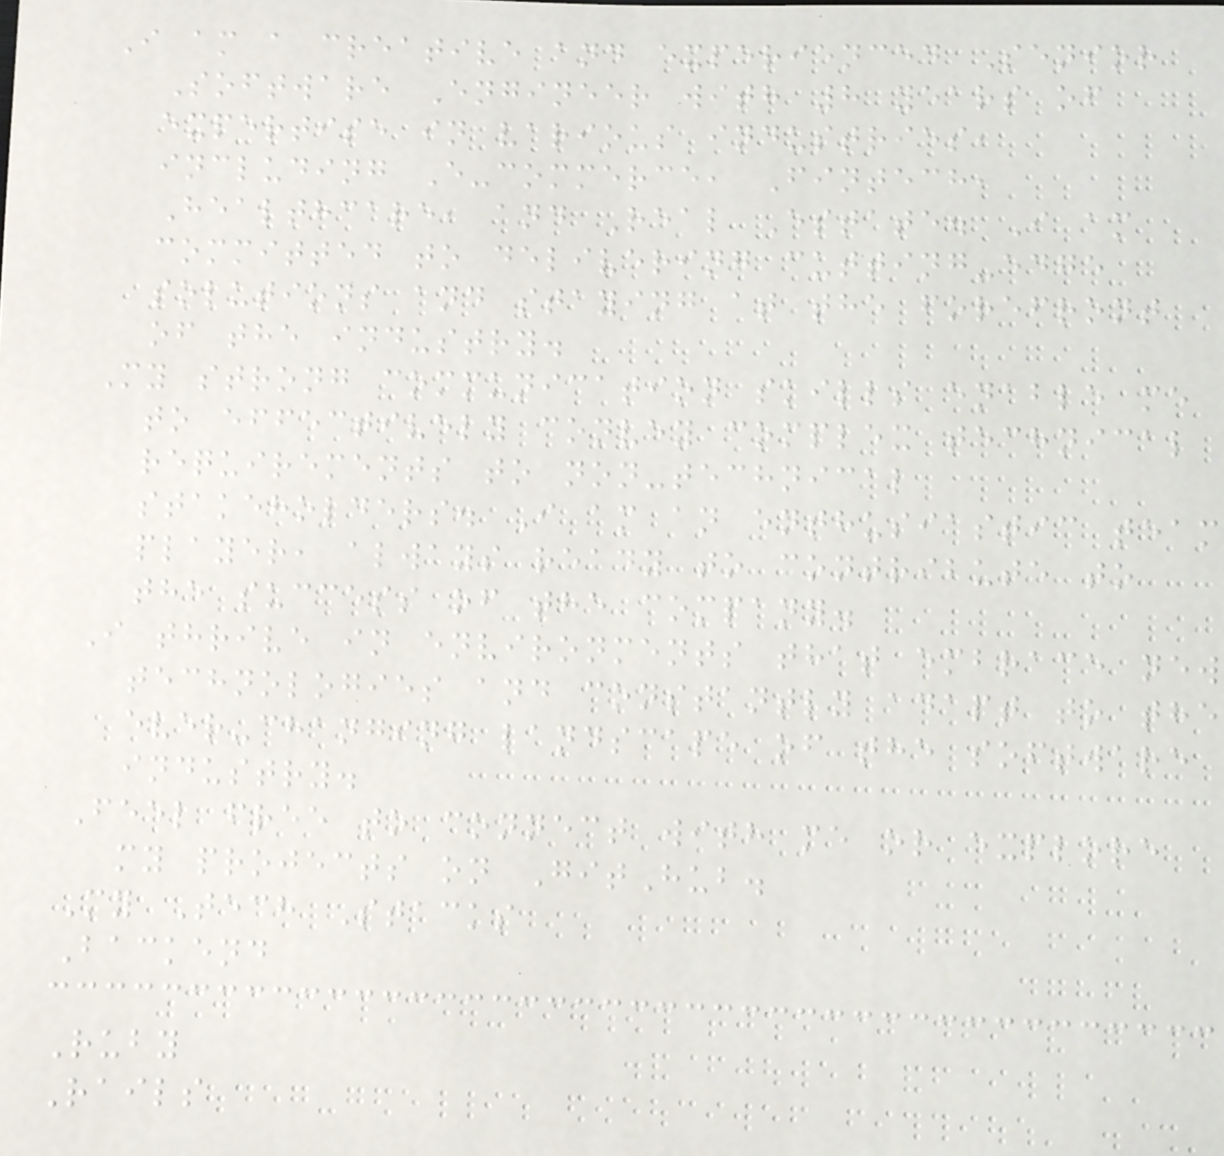I am a creative and experienced Senior
Software Engineer with 8 years of
expertise in various industries,
including E-commerce, Fintech,
Healthcare, and Real Estate. I am
committed to delivering cutting-edge
solutions and staying at the forefront
of the industry.
My strong communication skills enable me
to effectively convey complex technical
requirements to non-technical
stakeholders. I am an enthusiastic team
player, always ready to contribute to
the success of the company.
I thrive in environments that embrace new
technologies and constantly adapt to the
ever-changing landscape of the software
industry.
Feel free to connect with me or explore
my projects on GitHub.
My Tech Stacks
Backend
Ruby
Rails
